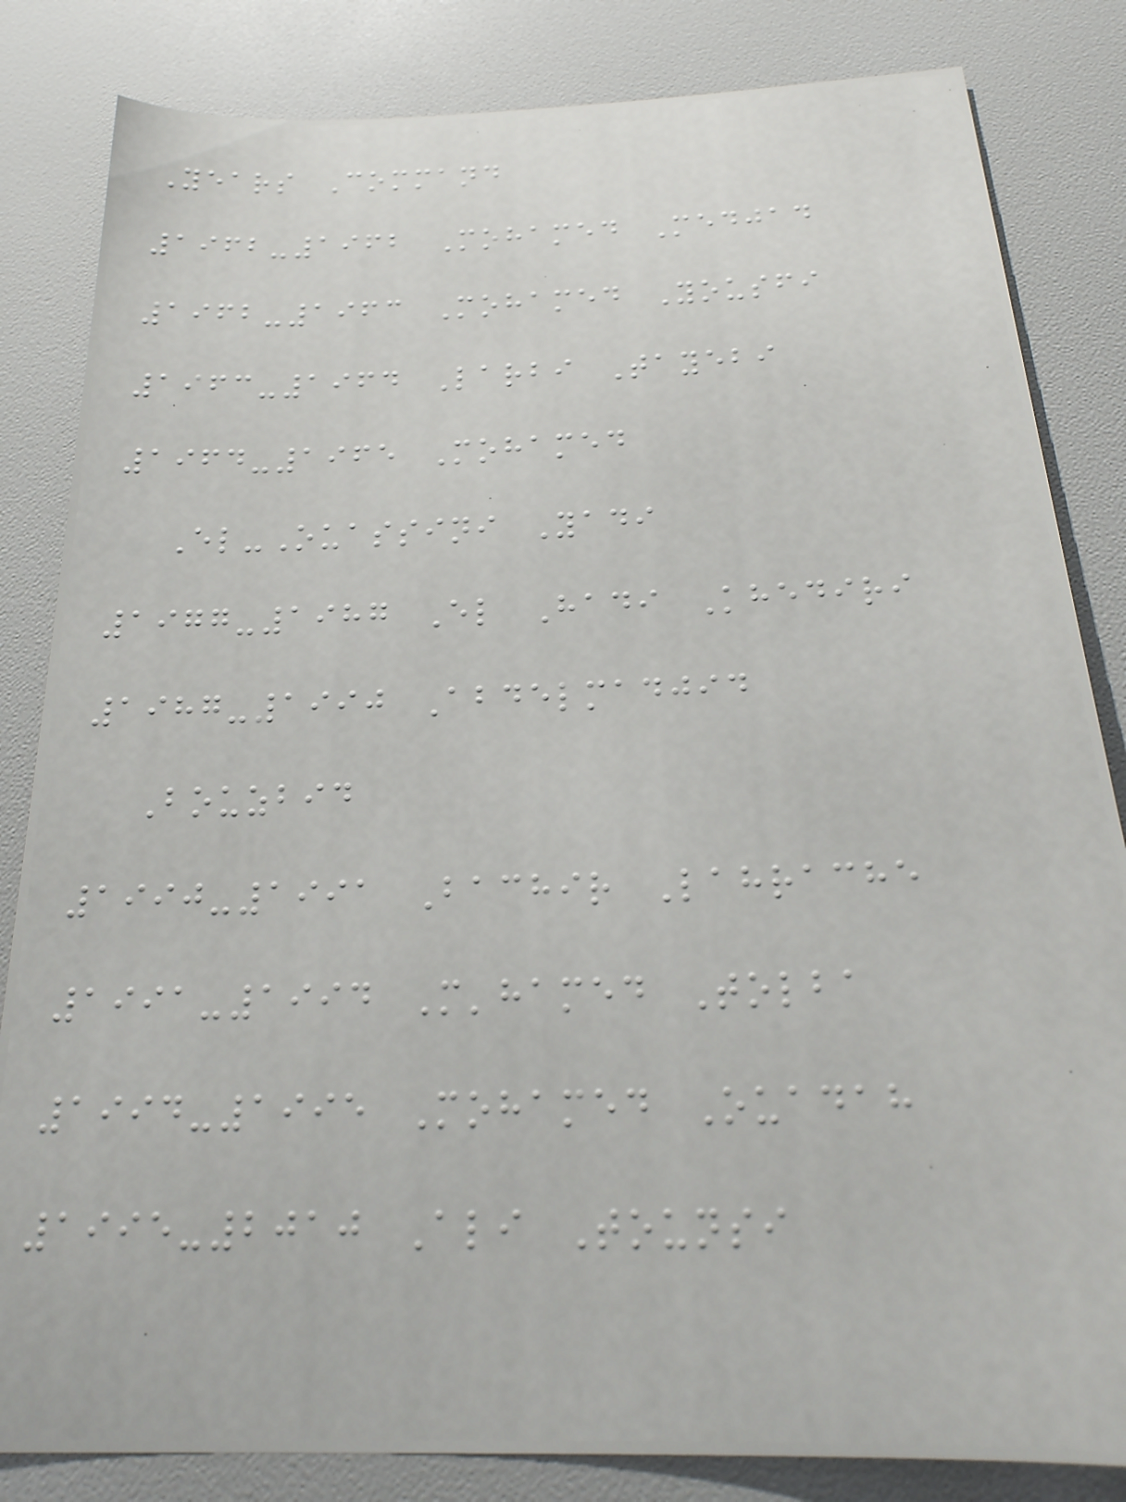Years Command
1962-1962 Mohamed Medjad
1962-1963 Mohamed Yousfi
1963-1964 Larbi Tayebi
1964-1965 Mohamed
El-Ouassini Yadi
1977-1987 El Hadi Khediri
1987-1990 Abdelmadjid
Bouzbid
1990-1991 Bachir Lahrache
1991-1994 M'hamed Tolba
1994-1995 Mohamed Ouadah
1995-2010 Ali Tounsi
